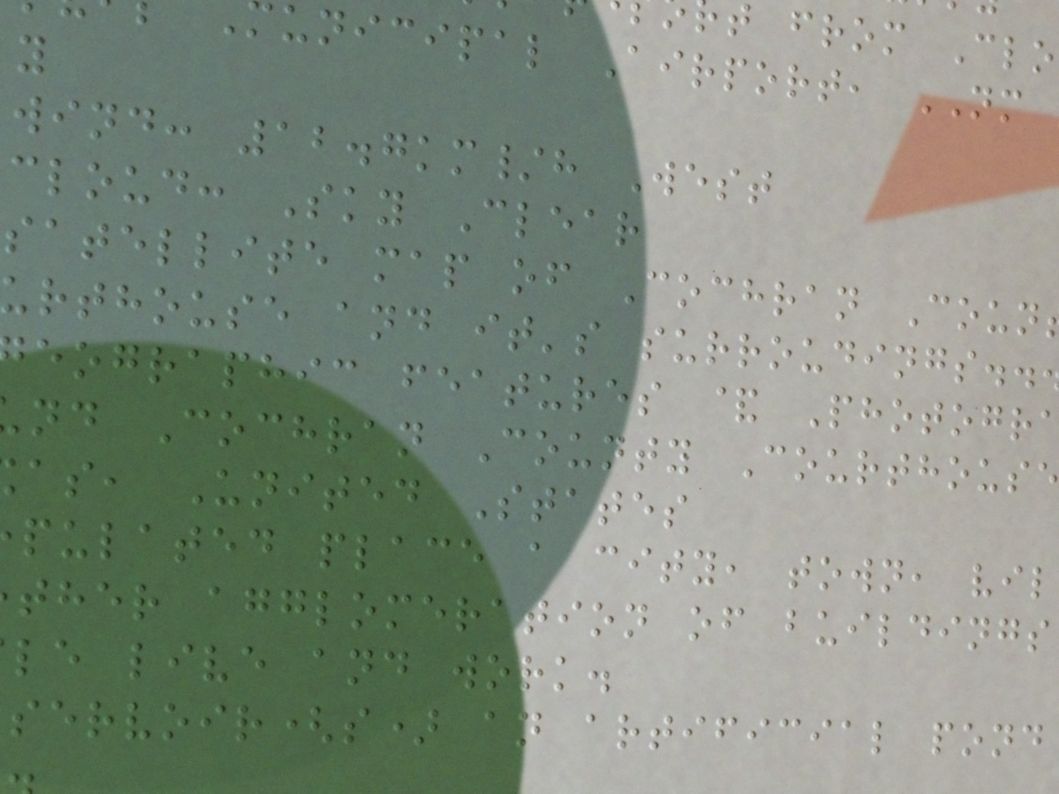t from Clo
unicipal Airport, NM
wind: 12.7km/h West
cloud: Sky Clear
satellite map of Cochran Coun
urthouse and it's surroudings..
eographic features & Photogr
nd Cochran County Courthouse
as, United States
pulated place a city, town, vil
ther agglomeration of buildings
le live and work.
servoir(s) an artificial pond
